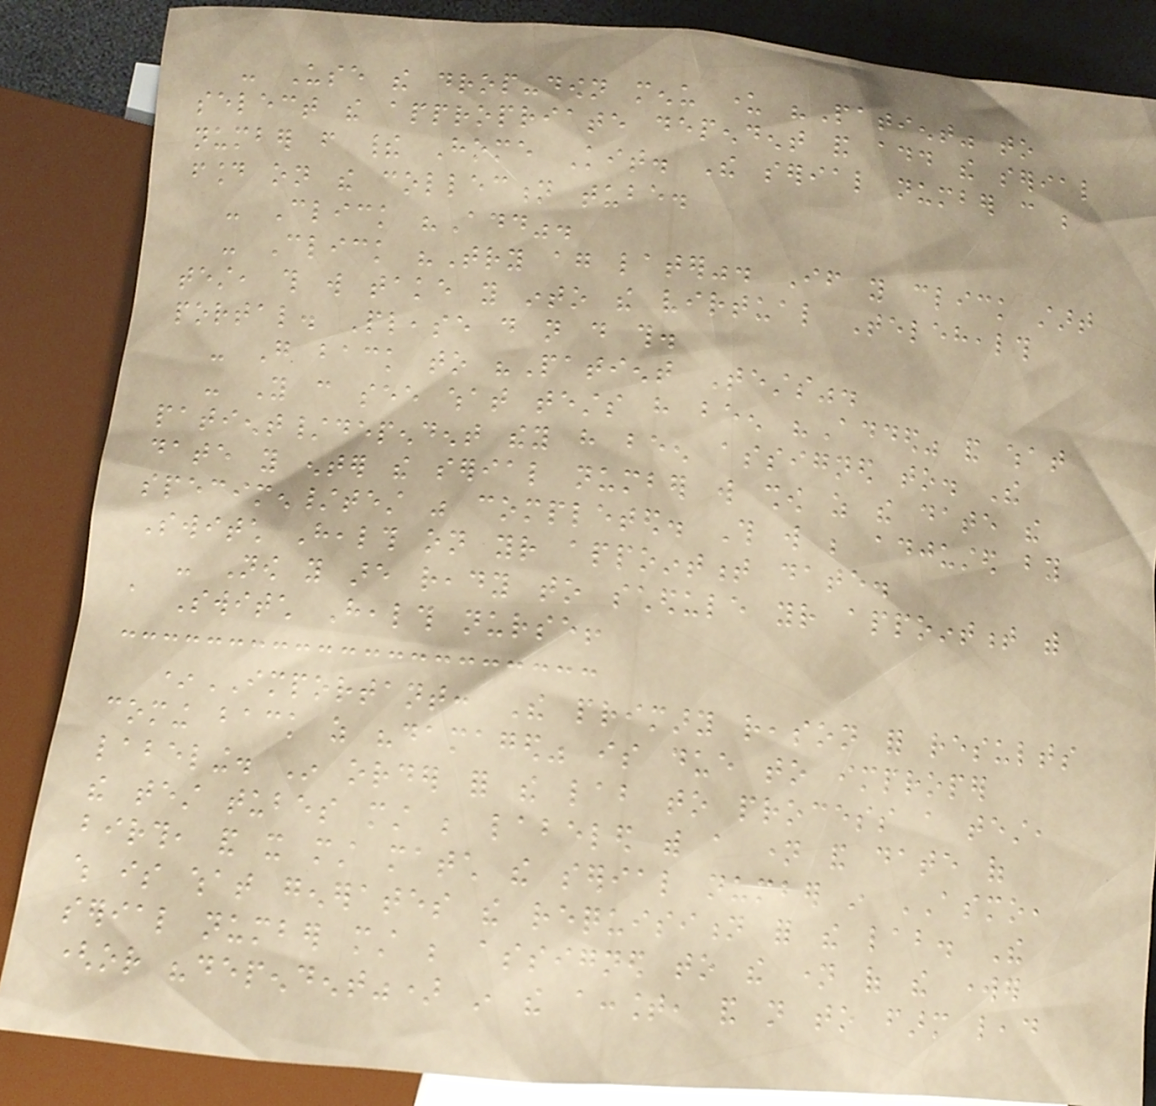- Use the drop-down menu under "Patient" to
select the appropriate dependent and add the serial
number from their Home Kit. The serial number can be
found on the collection tube.
- Click "Add".
- Click "Try again later". If you click start
test, this will take you into the virtual Telehealth
portal. Please do not do this.
- Go back to "Patient Tests".
- You can see what tests have been "Added" and what
patient/dependent they have been assigned to. The
date you enter the serial number will show as the date the
specimen/test was completed. This will be adjusted by
Switch Health on your appointment date.
- Now you are ready to schedule your appointment with
a Switch Health nurse!
*IMPORTANT: The primary reason for results
coming back as "damaged" is due to improper
labeling. In order for the lab to process a test,
the test tubes must be labeled with a name and date of
birth, and it must match the serial number in ASMO,
which is what generates the requisition for the lab. The
serial number must be assigned to the name of the worker
(or "dependent") in the account, and not to farm lead
